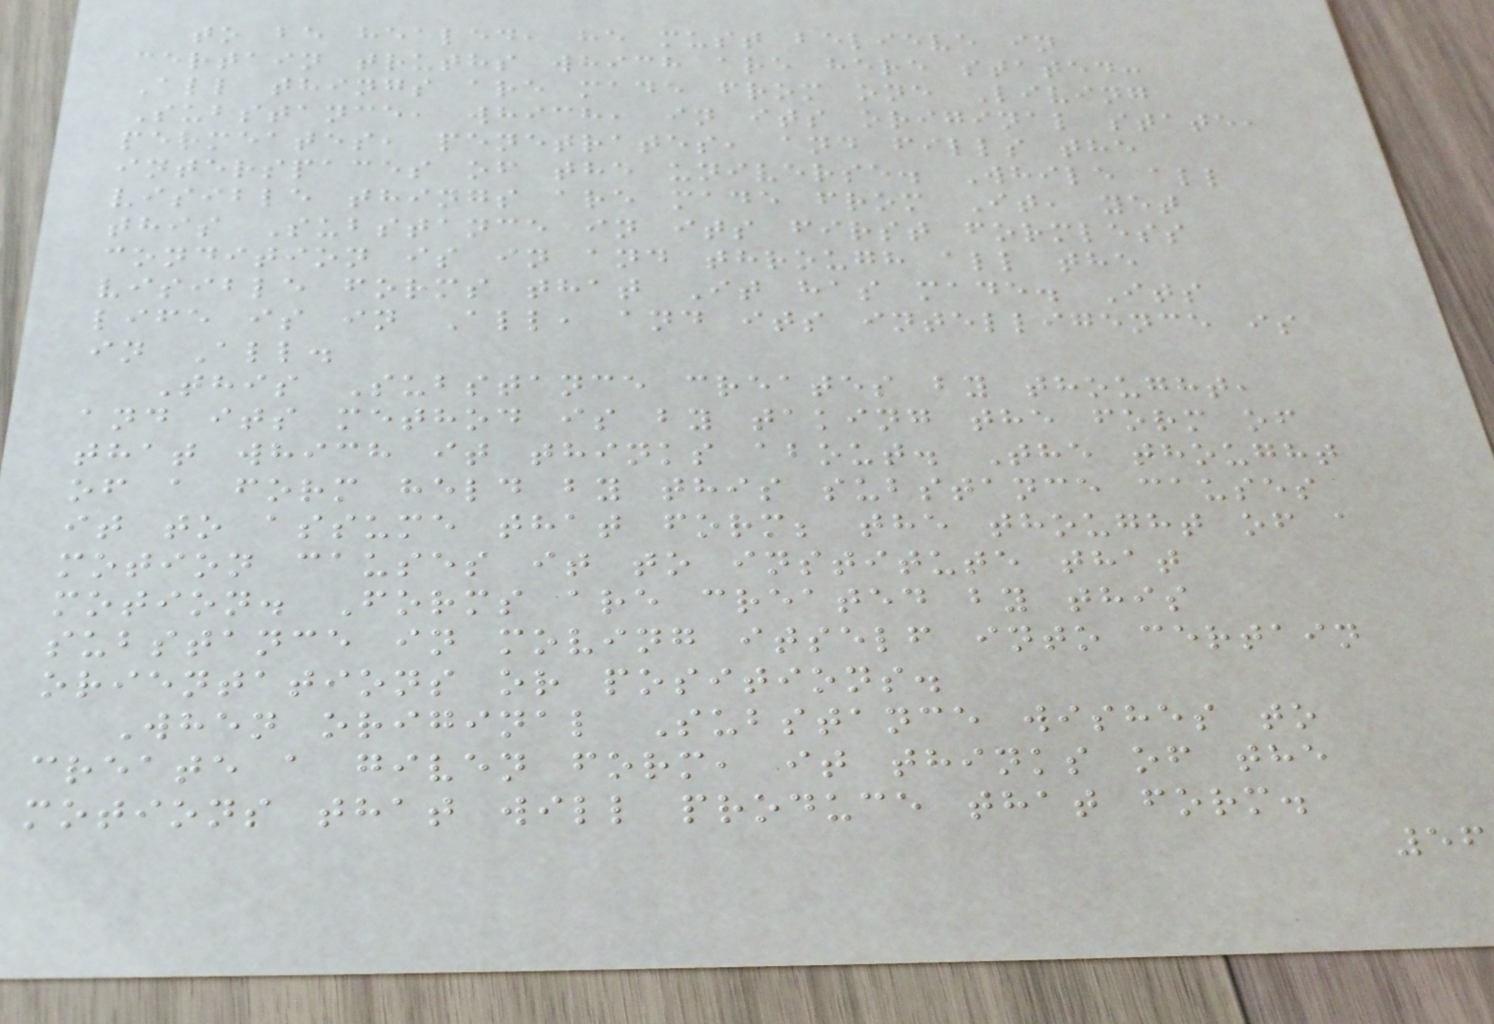to be healed, he must believe in
certain truths which are here stated:
All things are made from one Living
Substance, which, in its original state,
permeates, penetrates, and fills the
interspaces of the universe. While all
visible things are made from It, yet
this Substance in its first formless
condition is in and through all the
visible forms that It has made. Its
life is in All, and its intelligence is
in All.
This Substance creates by thought,
and its method is by taking the form of
that which it thinks about. The thought
of a form held by this substance causes
it to assume that form; the thought of a
motion causes it to institute that
motion. Forms are created by this
substance in moving itself into certain
orientations or positions.
When original Substance wishes to
create a given form, it thinks of the
motions that will produce that form.
56
